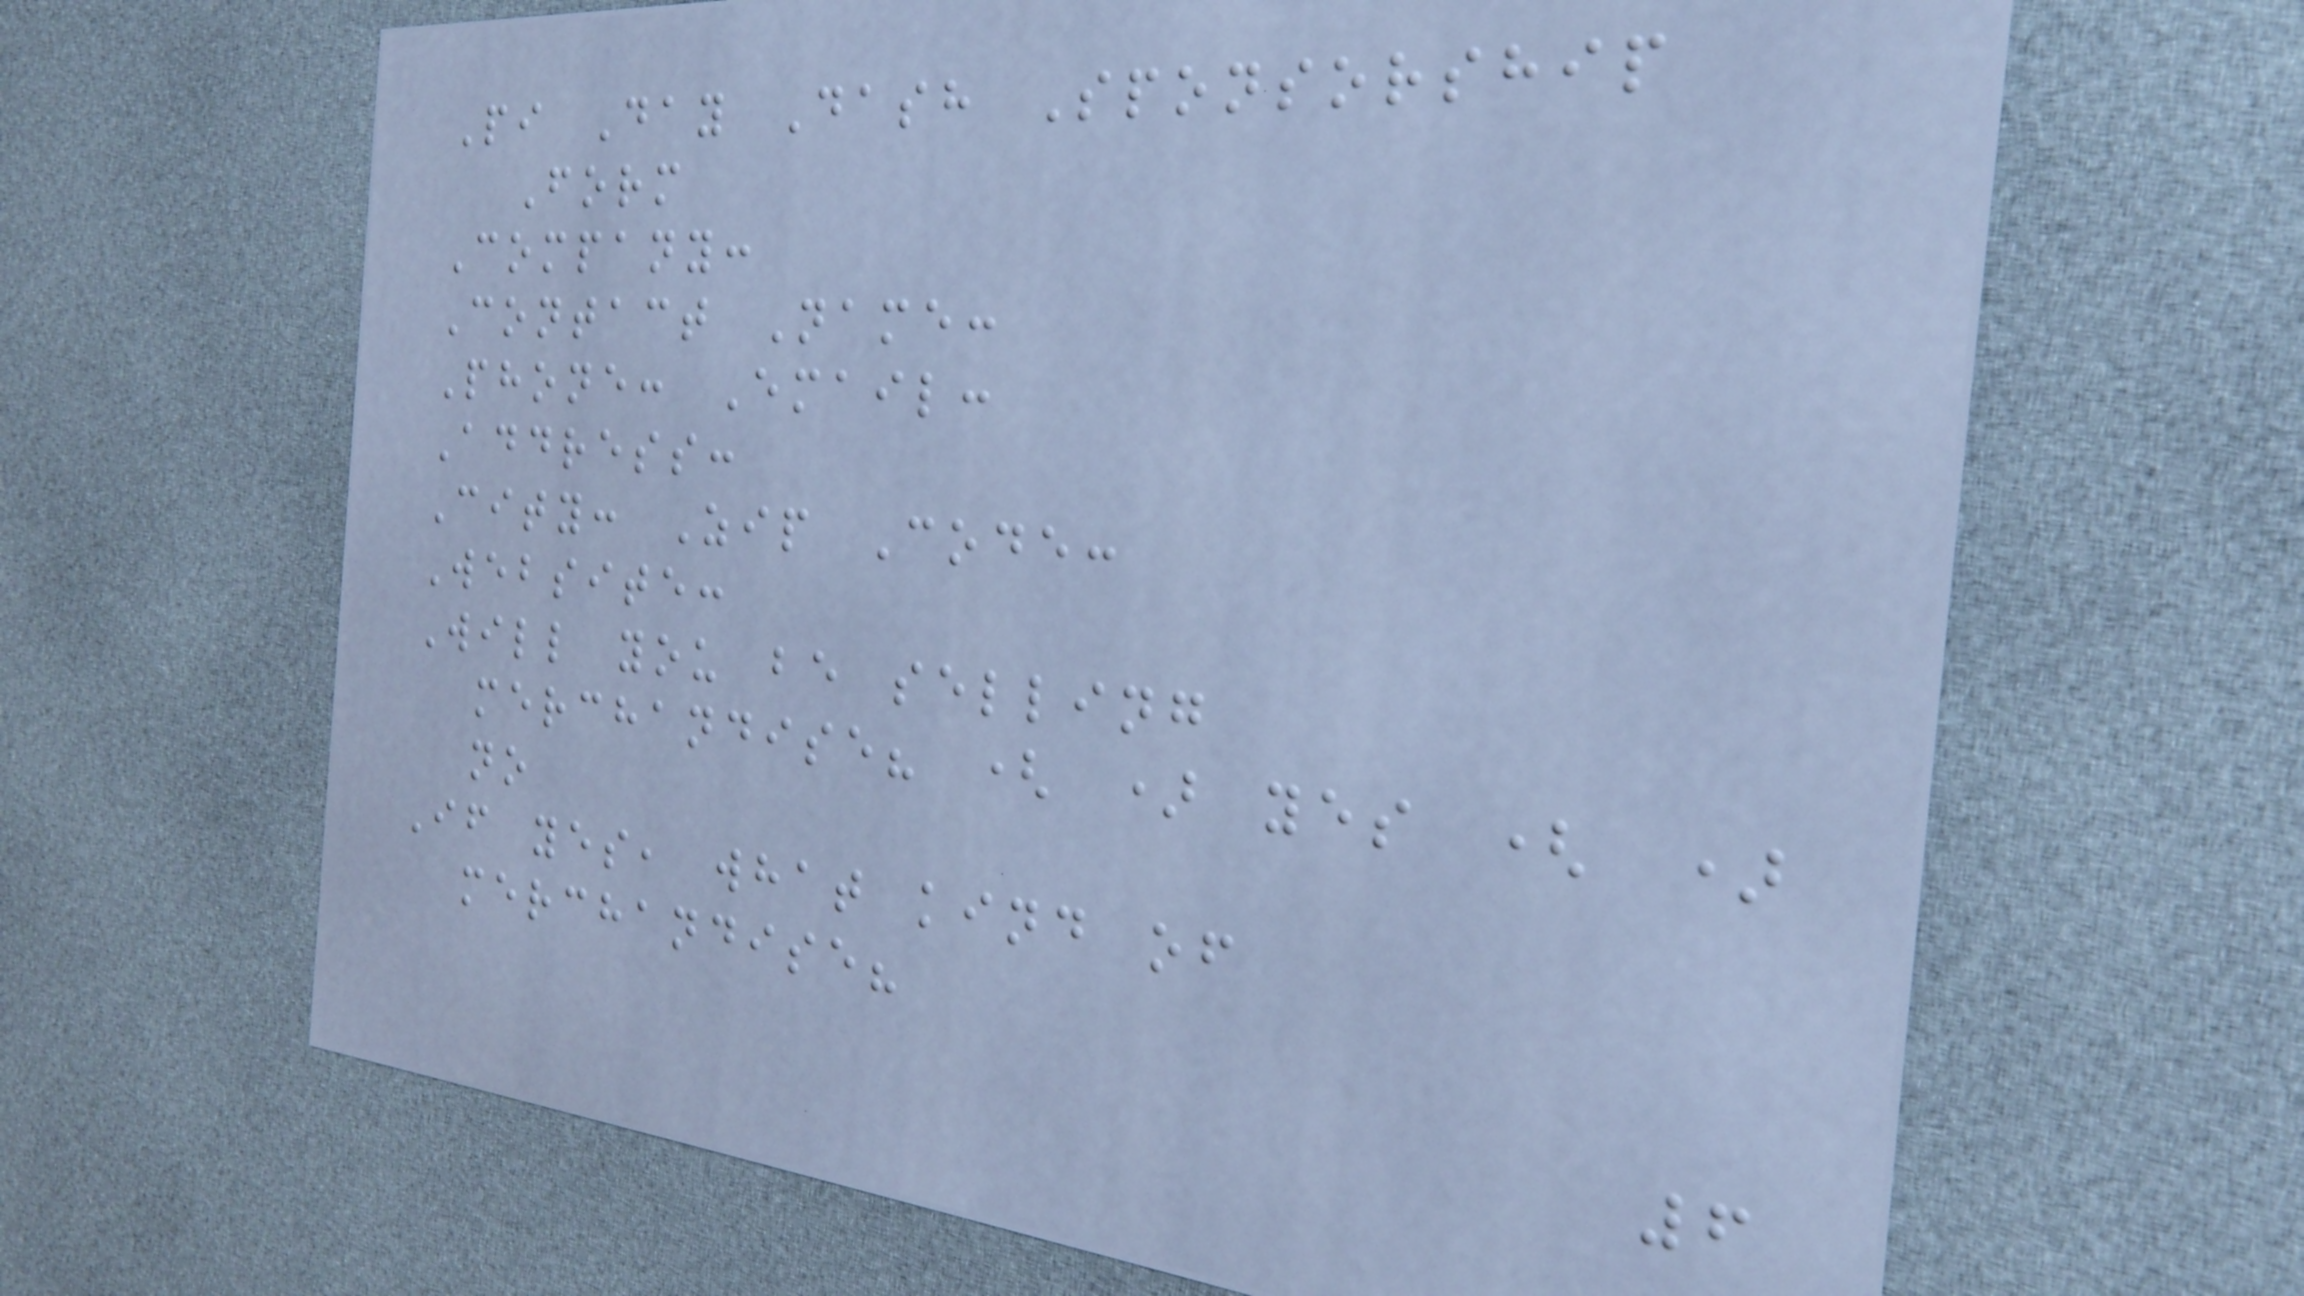Pi Day Dash Sponsorship
Form
Company:
Contact Name:
Phone: Email:
Address:
City: Zip Code:
Website:
Will you be selling
merchandise? ( ) yes ( )
no
If yes, what kind of
merchandise?
6
